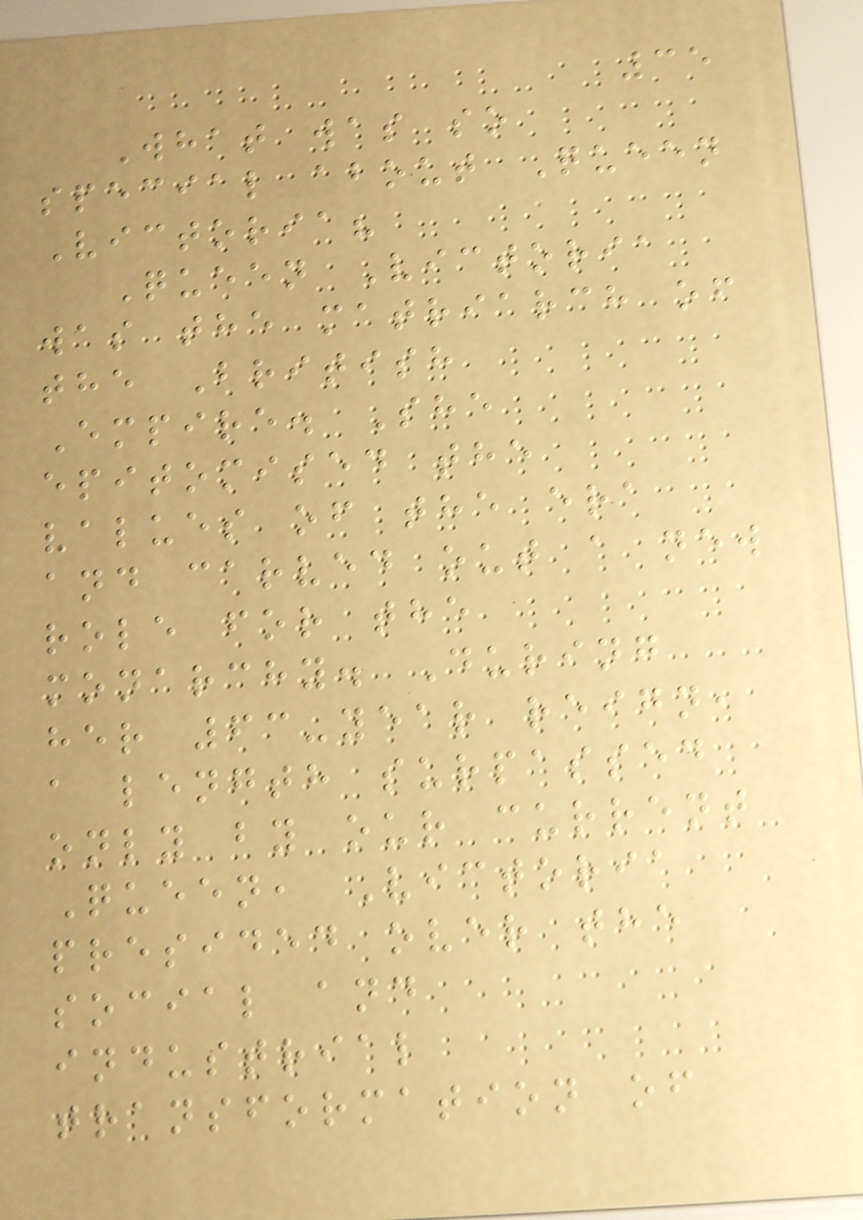35
What was so
special about Queen
Victoria?
Queen Victoria
was the matriarch of
the British
Empire. She
epitomised the
values of the era
and carved out a new
role for the
monarchy. During
her 63-year reign,
a length surpassed
only by our current
Queen, Victoria
presided over the
social and
industrial
transformation of
